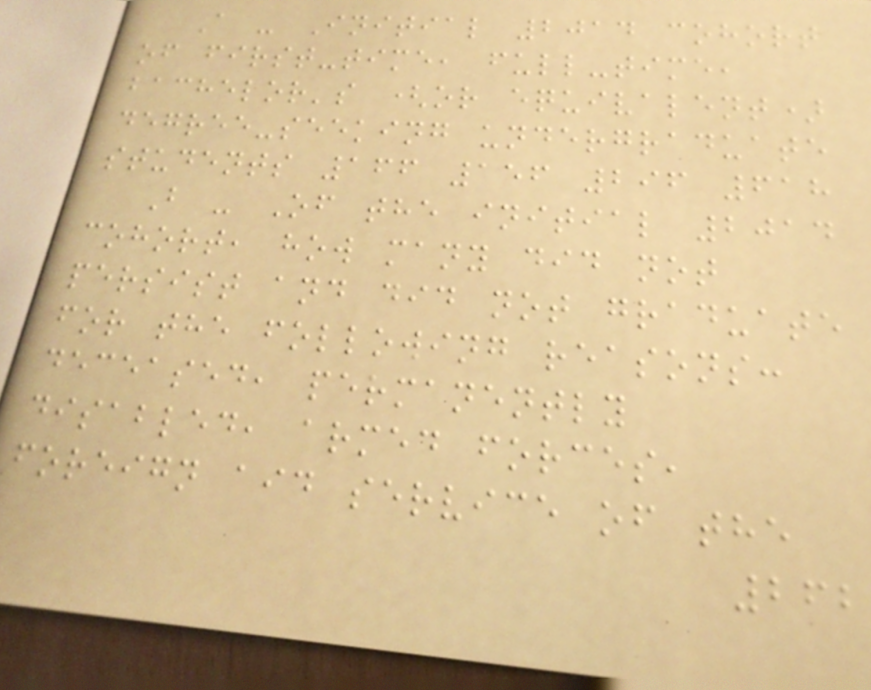A - Initial 2014 cohort
of first-time, full-time,
bachelor's (or equivalent)
degree-seeking undergraduate
students 166 156 296 618
B - Of the initial 2014
cohort, how many did not
persist and did not graduate
for the following reasons:
deceased, permanently
disabled, armed forces,
foreign aid service of the
262
